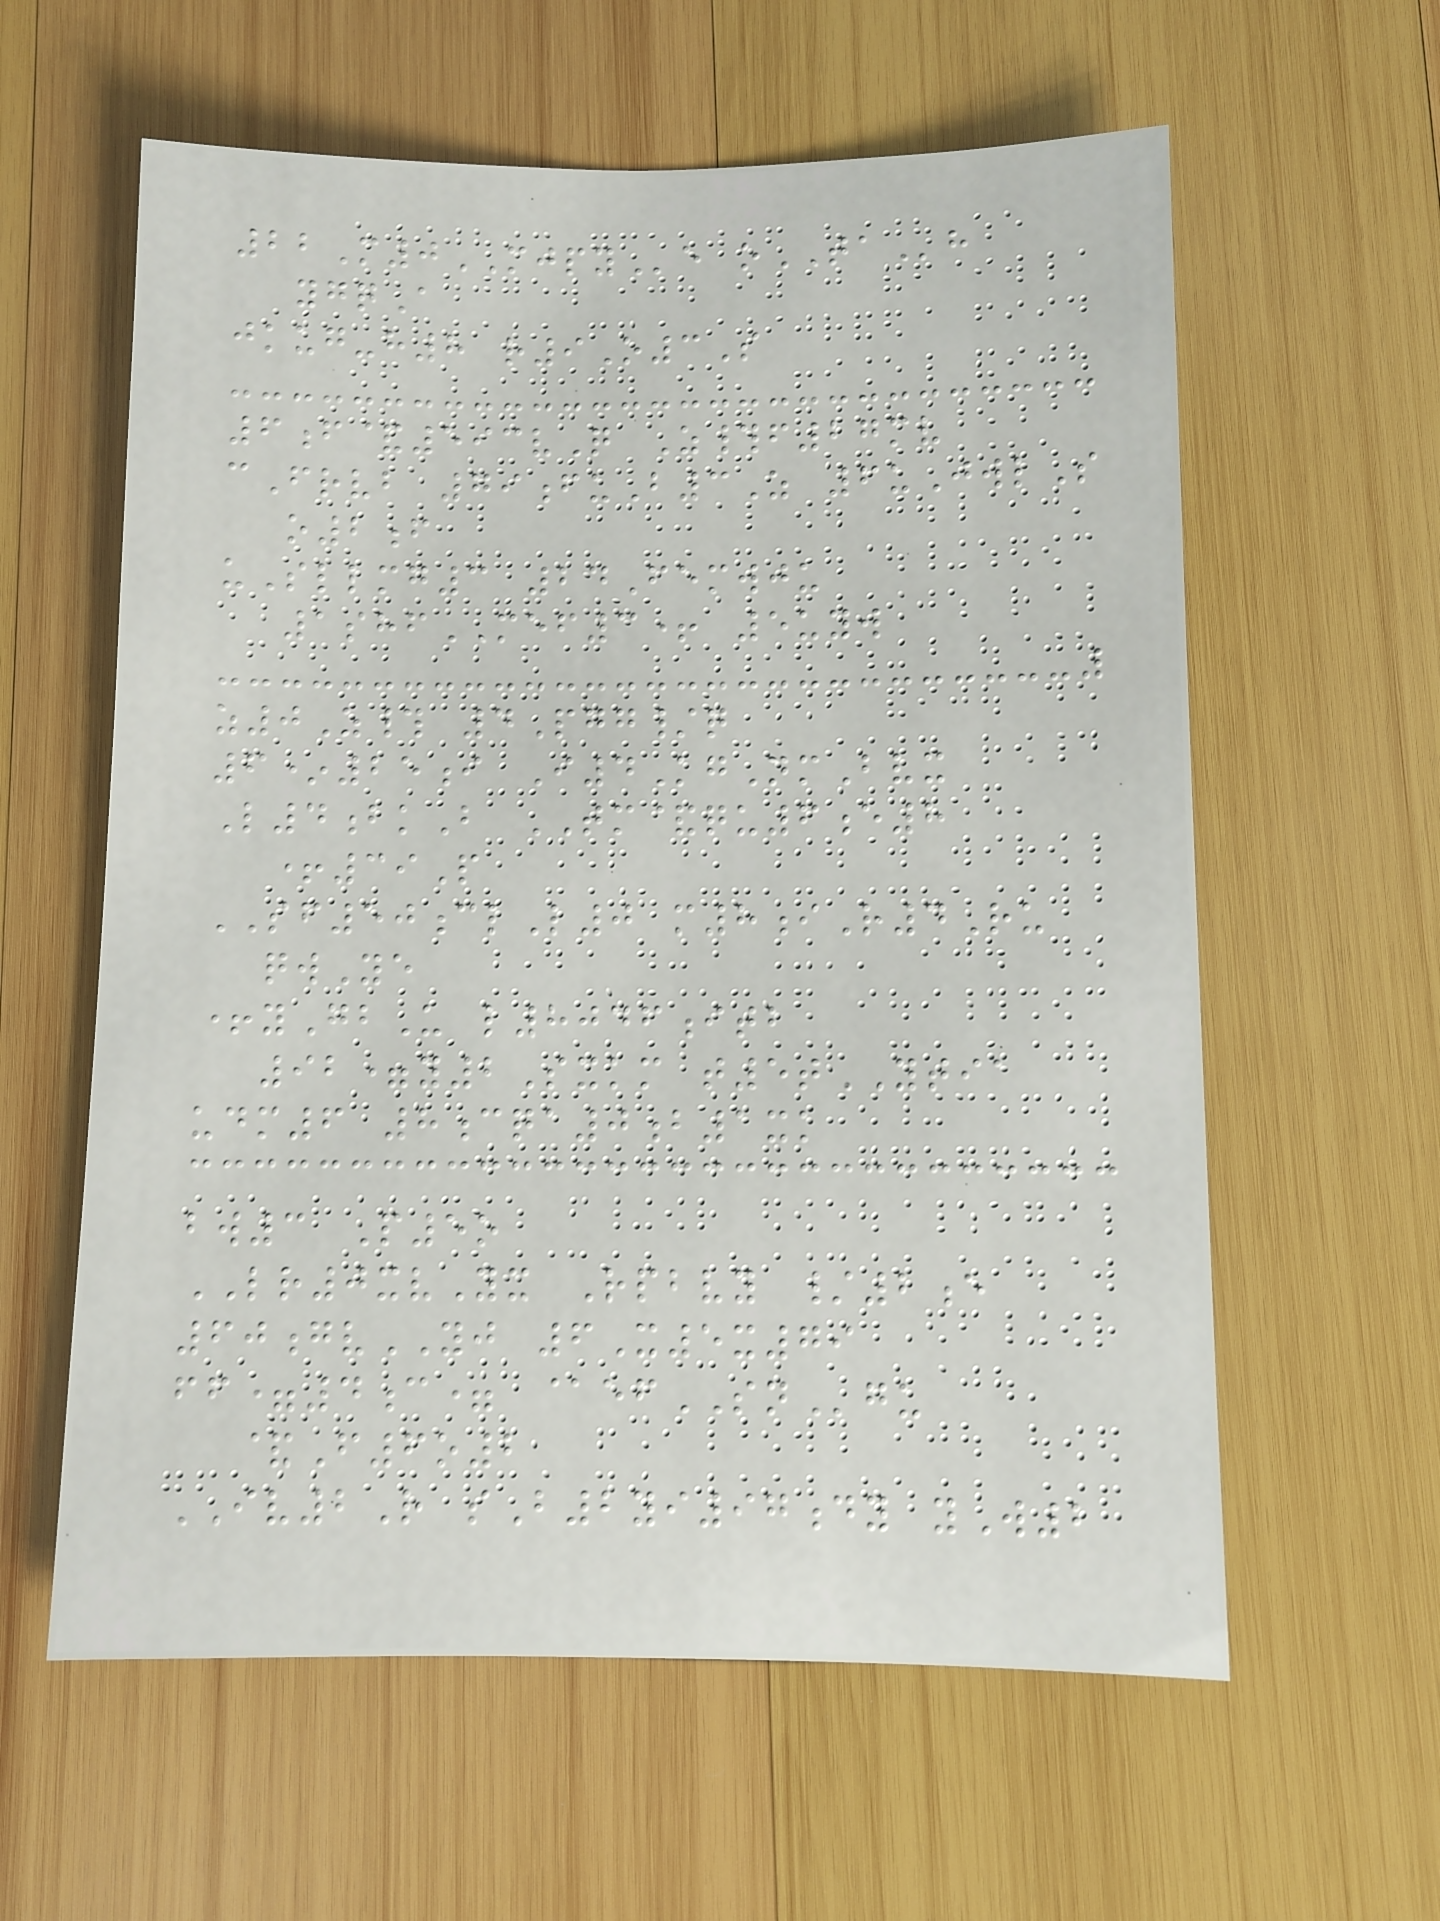22M0MJPYe oTAh
ygqA
jkug-h8 r9O3S
6f&593vQ Z#f27mv
cFrvb 79fuB3Z 6uJwlS
o2f
uSllmg3 24Femwju
1shfMEF3+ 5uyw
z0Z# 4Pgg/q
6*25i I4KgNmBvx
L4bkB TM&qu6e8
+39P
SF50clL0 m8iR4Ru
qwYe
+yGbU l8046itb
92=y2Sxkm t5tYTIA
udm6 8cqa0b1xk
bw3 P5o
LR0xvYx Rpbvy /2e
60gvYJ 6X5x79
ff=4c= @efSNgu
&F6o2
IV2R sB2yi97dy yW2
